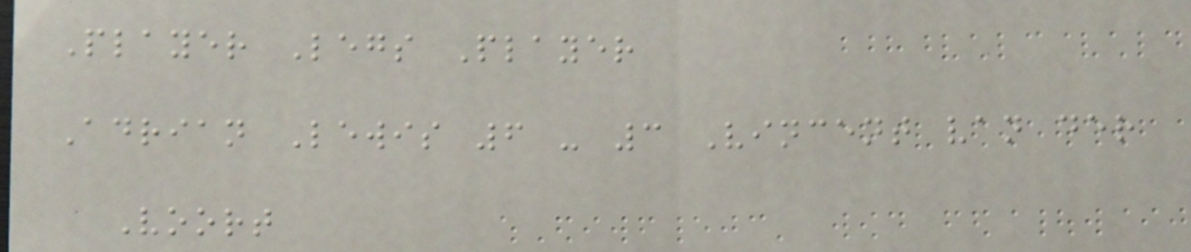Player Legs Player
Adrian Lewis 6 - 3 Vincent van der
Voort
